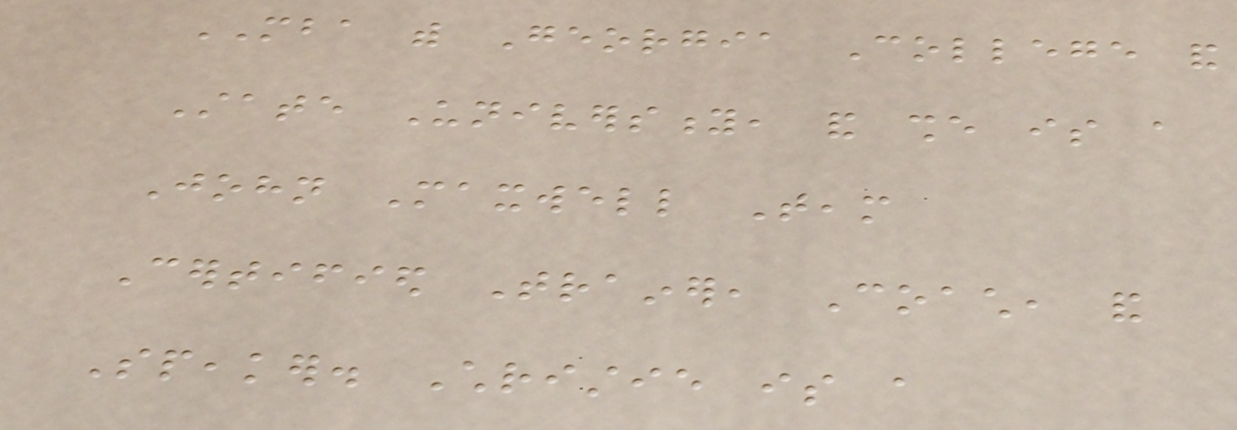MBA with Georgia College and
State University, and she is a
John Maxwell Team
Certified Trainer, Coach, and
Speaker. Christie is a
